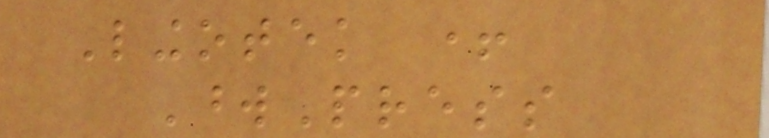Lingotek +
WordPress
